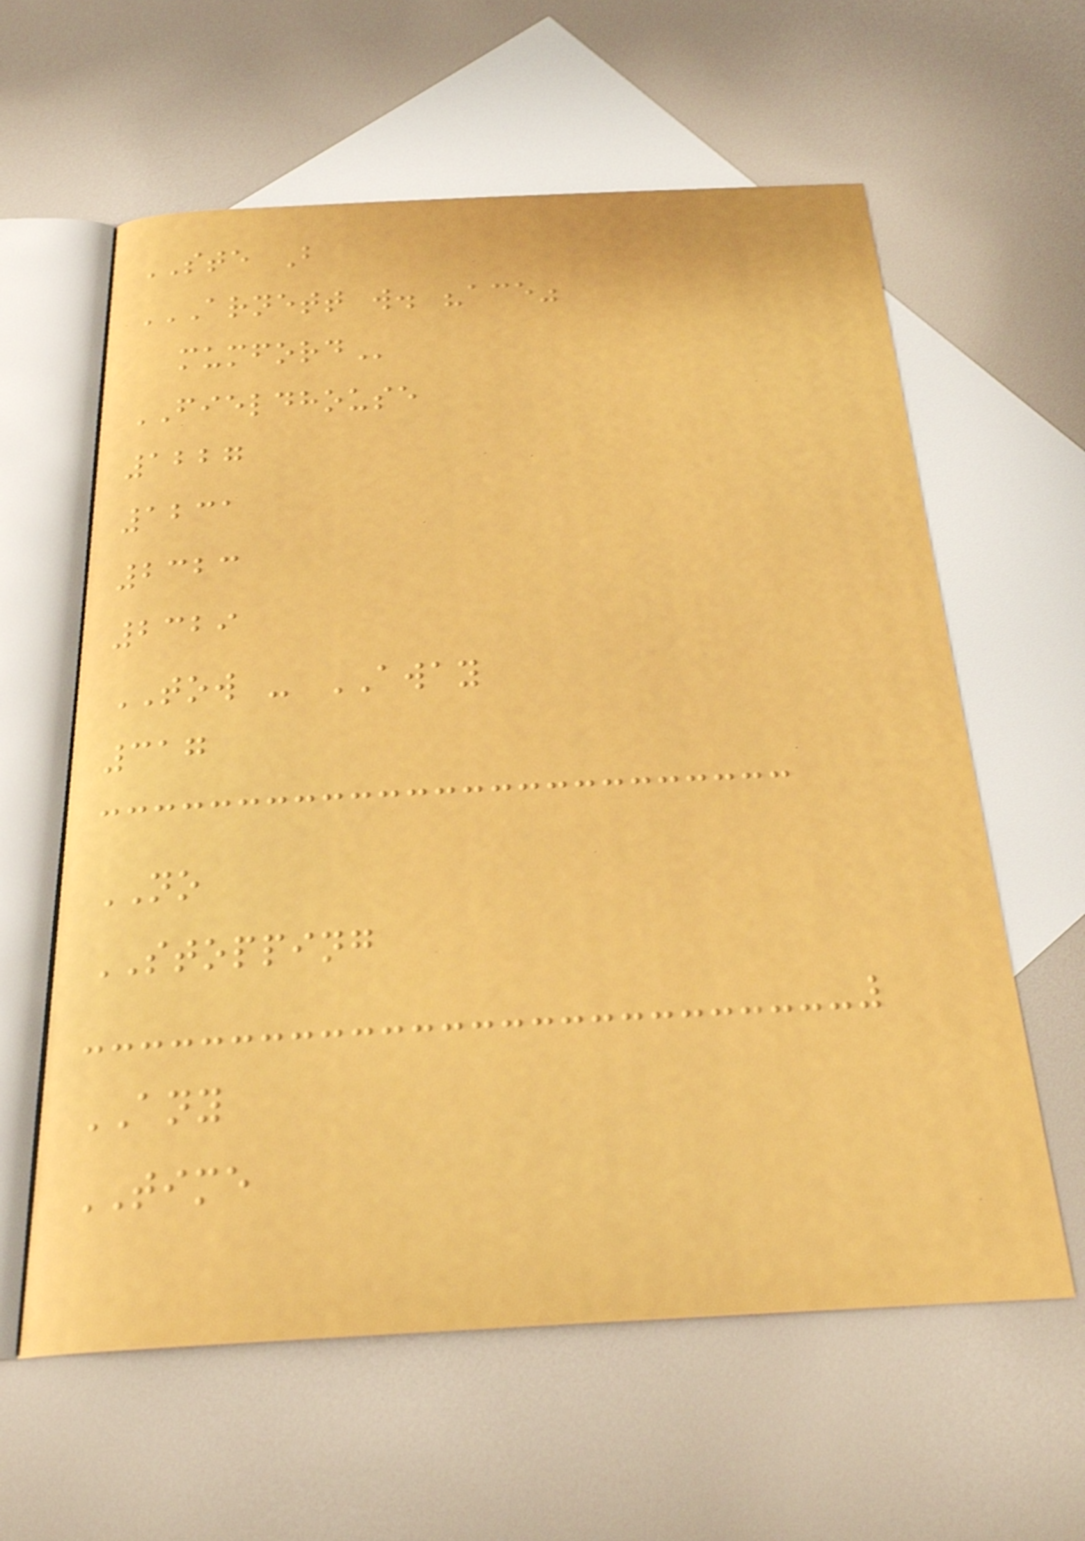STE B
ARNETT W. "ACE"
MUMFORD
FIELDHOUSE
1227
1231
2323
2329
TOW - AWAY
317
NO
STOPPING
ANY
TIME
